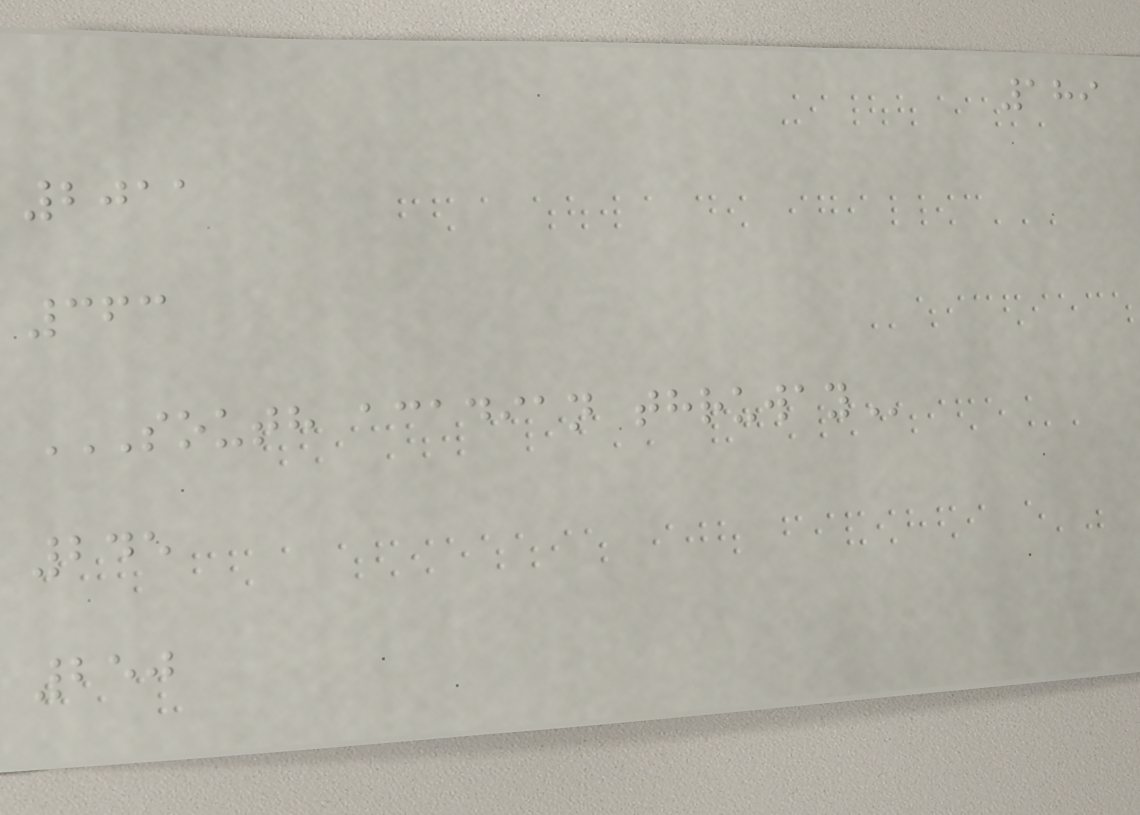189
2011
363
SOUTH ACADIAN THRUWAY
245
250
